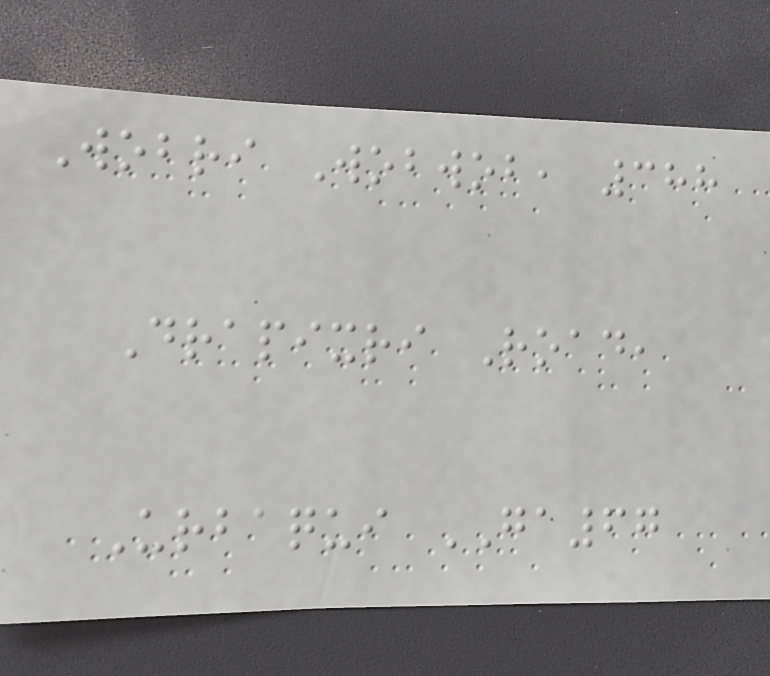Wobri Wobwob, 388
Drapixri Road,
Urbaqui GA67
